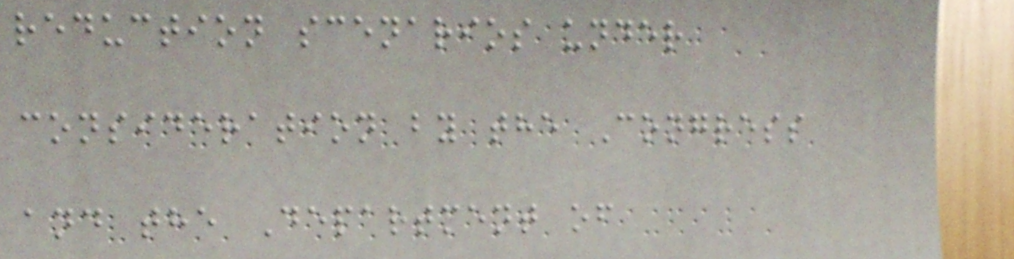reduction scenarios under
consideration by the Congress
and the Department of
